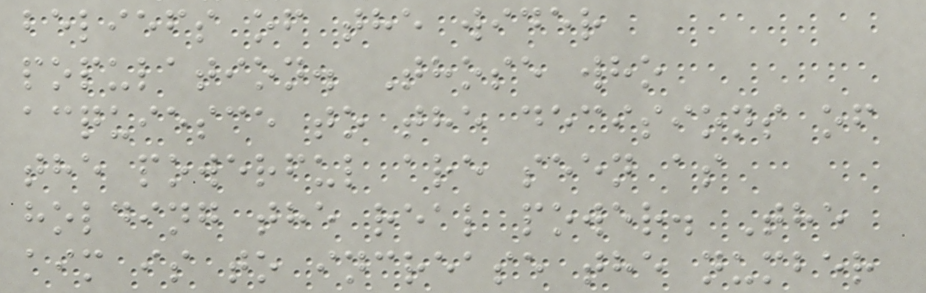beliefs of the wider
population. Those who
acquiesce to the decisions of
the powerful are seen as
holding the real power. The
aim is to increase the number
